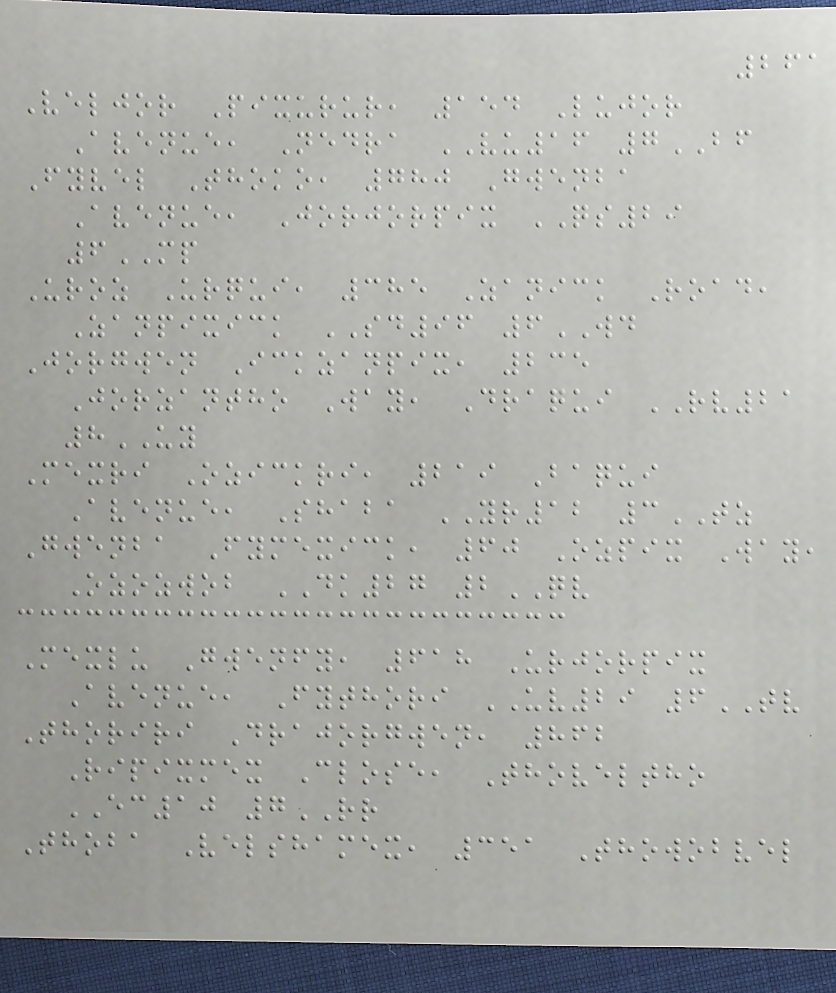261
Veljor Pixurur, 154 Lujor
Avenue, Nedra VU16 7BF
Fyvel Thoko, 780 Gwenba
Avenue, Jorjorpix QS29
6MP
Uroz Urqui, 385 Zanick Road,
Zanpixick SD96 6WD
Jorgwen Ickzanpix, 235
Jorzantho Way, Draqui RV21
8UY
Mexri Ozickri, 219 Baqui
Avenue, Shaba YR12 3TZ
Gwenba Fymexick, 60 Ozpix Way,
Ozozwob DK27 2QV
Mexlu Gwenfy, 618 Urjorpix
Avenue, Fythori UV29 6TV
Thoriri Drajorgwen, 862
Ripixmex Close, Thoveltho
EC10 7RR
Thoba Velshamex, 351 Thowobvel
